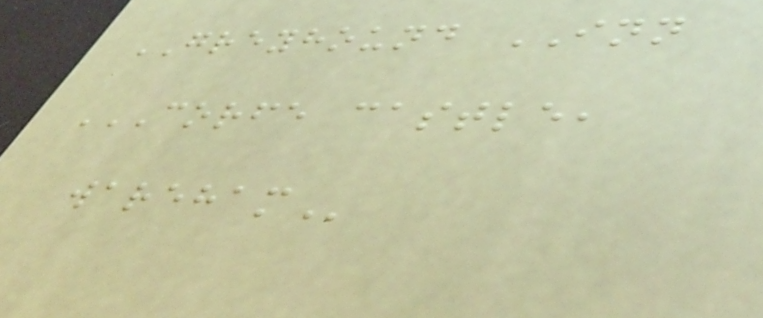GREYHOUND INN
CORFE CASTLE,
WAREHAM
